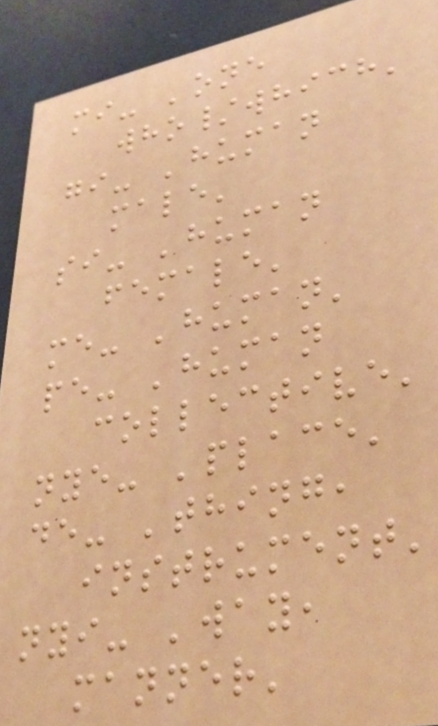mi- 'one
who/which'
gi- 'human
male'
si- 'human
female'
me- 'human'
pe- 'human
collective'
nye- 'place'
de- 'thing,
instrument'
nyi- 'way,
manner'
